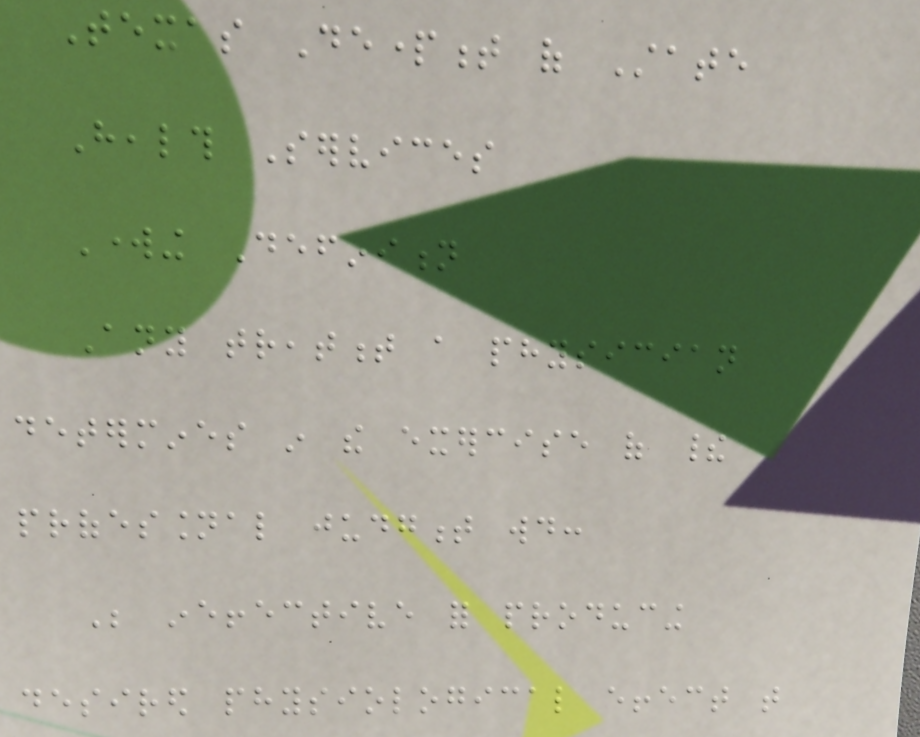Texas Department of State
Health Services
Working Definition
Any treatment a physician
determines in the exercise of their
professional judgment would:
Be ineffective for producing
desired physiological effect that
